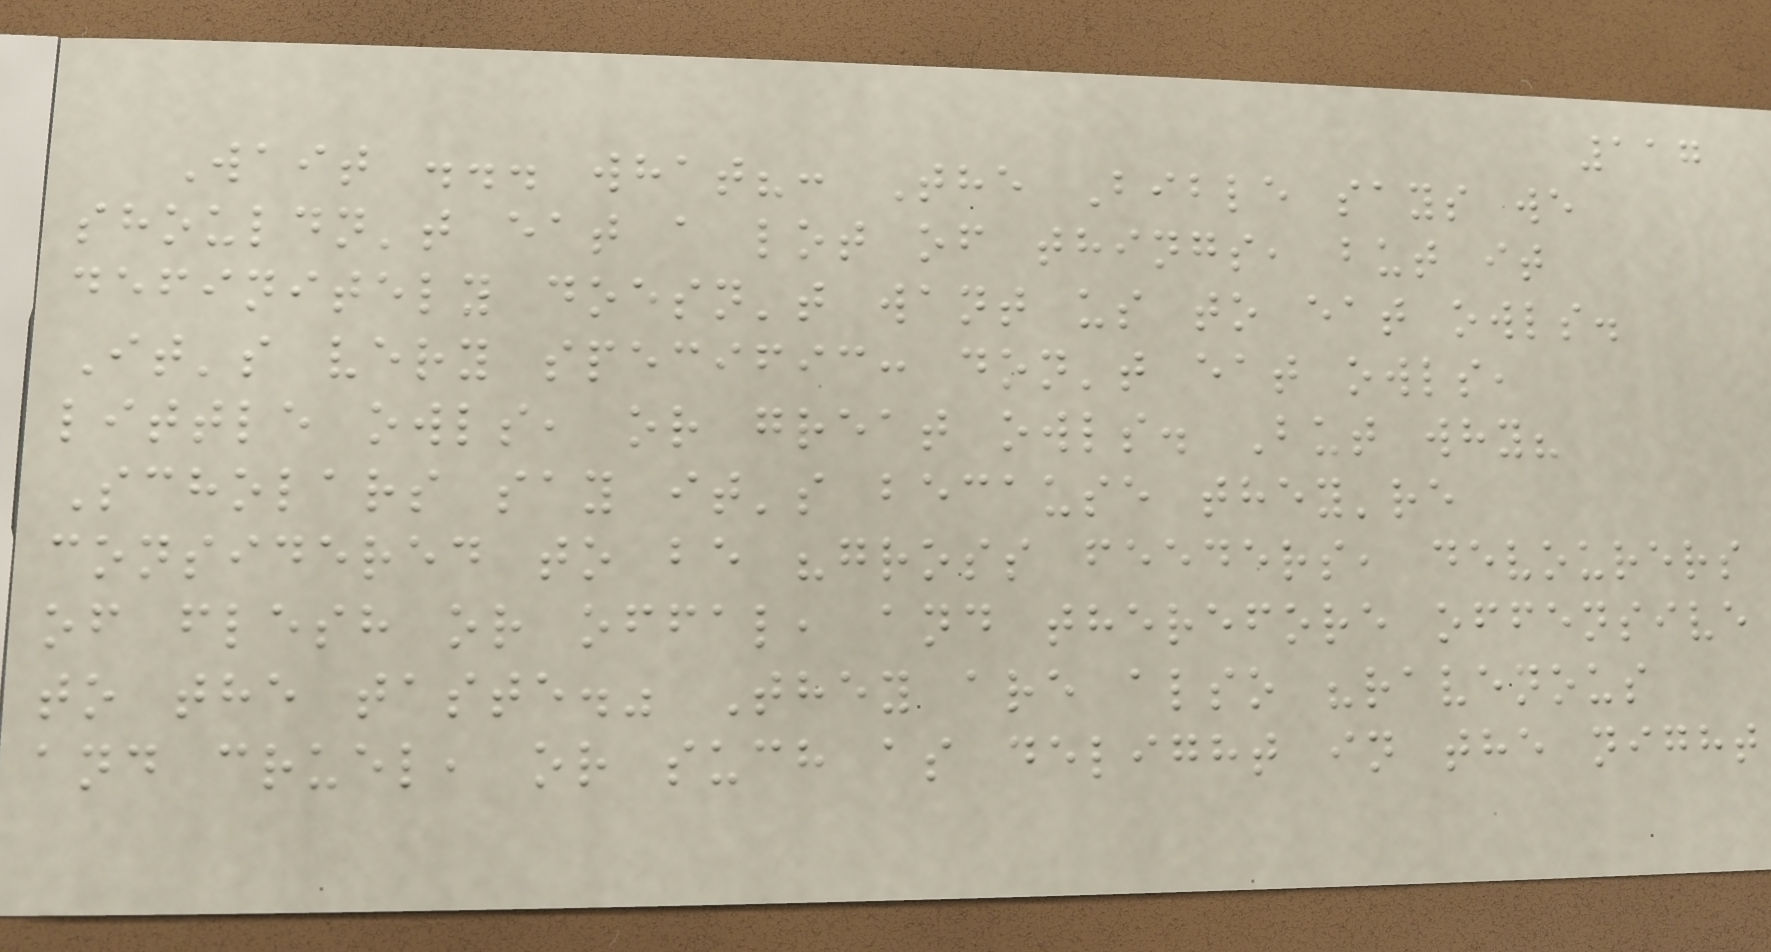117
Wait ... what?: The Bible says we
shouldn't eat a lot of things, but it
definitely doesn't want us to eat owls.
It's very specific: don't eat owls,
little owls, or great owls. But why?
Scholars say it's because they're
considered to be "gross feeders, devourers
of flesh or offal, and therefore offensive
to the taste." They are also "ravenous
and cruel, or such as delight in the night
